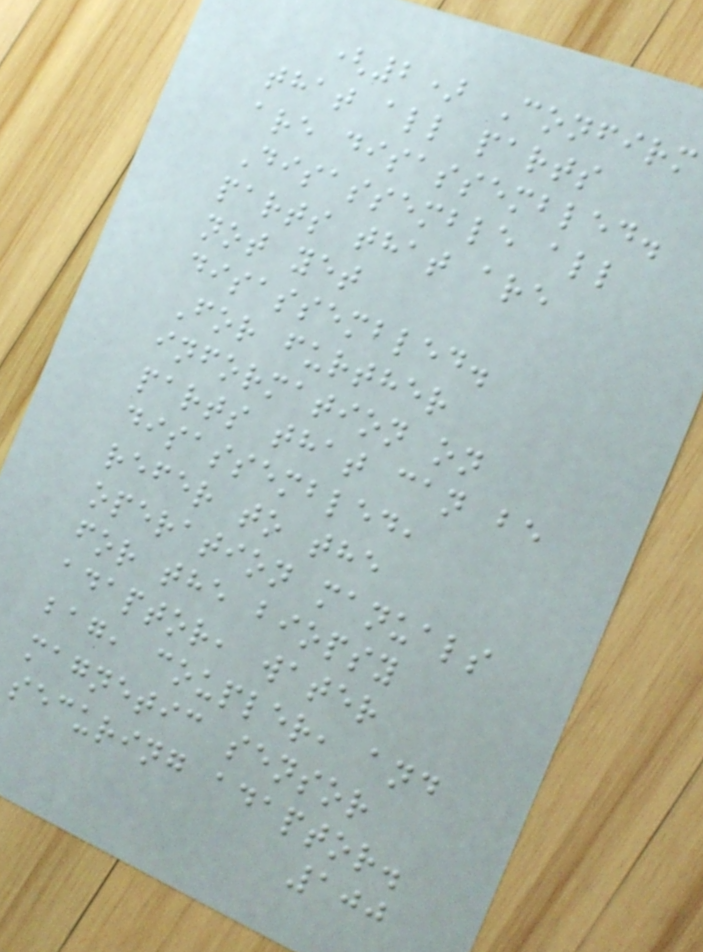(2) Confirm
that all parts
are disassembled.
Disassemble all
parts that are
not yet
disassembled.
For further
information on
parts that can be
disassembled,
refer to the
operation manuals
for the biopsy
adaptor, water
bag, coupler, and
magnetic sensor
securing adaptor.
100
